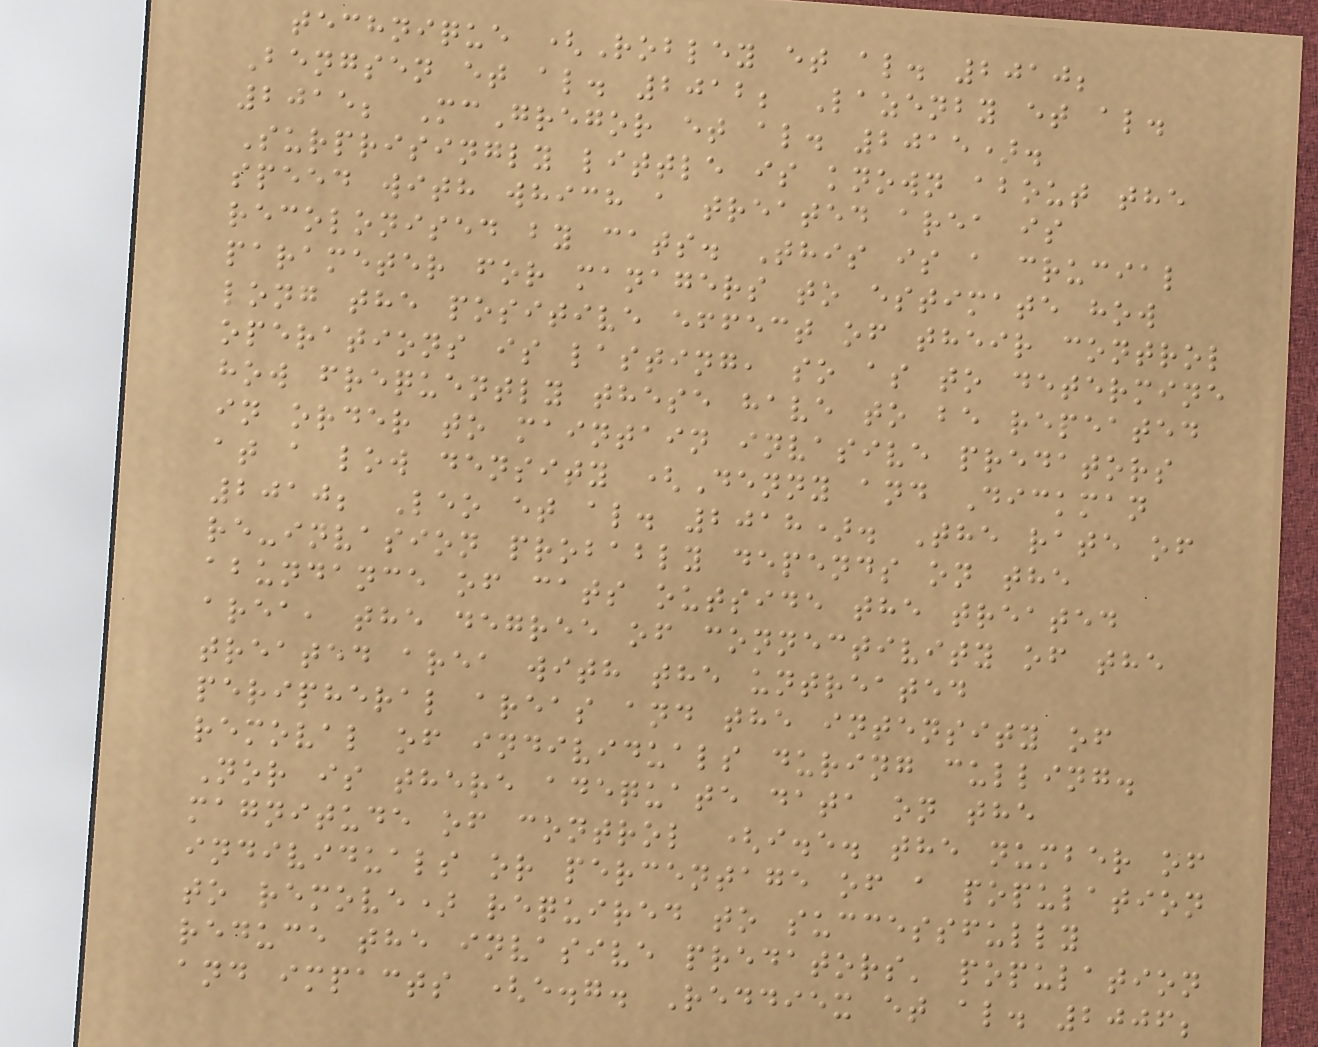technique (Robley et al. 2010;
Bengsen et al. 2012; Lazenby et al.
2015; McGregor et al. 2015).
Surprisingly little is known about the
speed with which a treated area is
recolonised by cats. This is a crucial
parameter for managers to estimate how
long the positive effect of their control
operations is lasting, so as to determine
how frequently these have to be repeated
in order to maintain invasive predators
at a low density (Denny and Dickman
2010; Leo et al. 2018). The rate of
re-invasion probably depends on the
abundance of cats outside the treated
area, the degree of connectivity of the
treated area with the untreated
peripheral areas and the intensity of
removal of individuals during culling.
Nor is there adequate data on the
magnitude of control (i.e. the number of
individuals or percentage of a population
to remove) required to successfully
reduce the invasive predators' population
and impacts (e.g. Reddiex et al. 2006;
